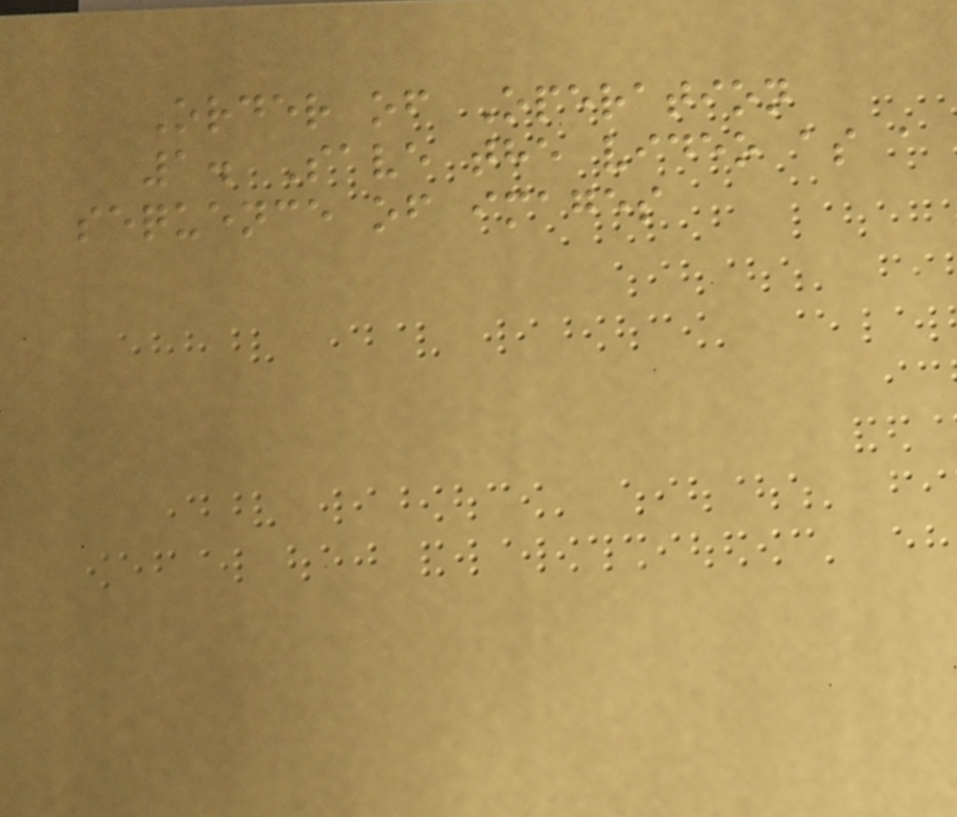Order of Operation
1. Save the video as a
sequence of images
